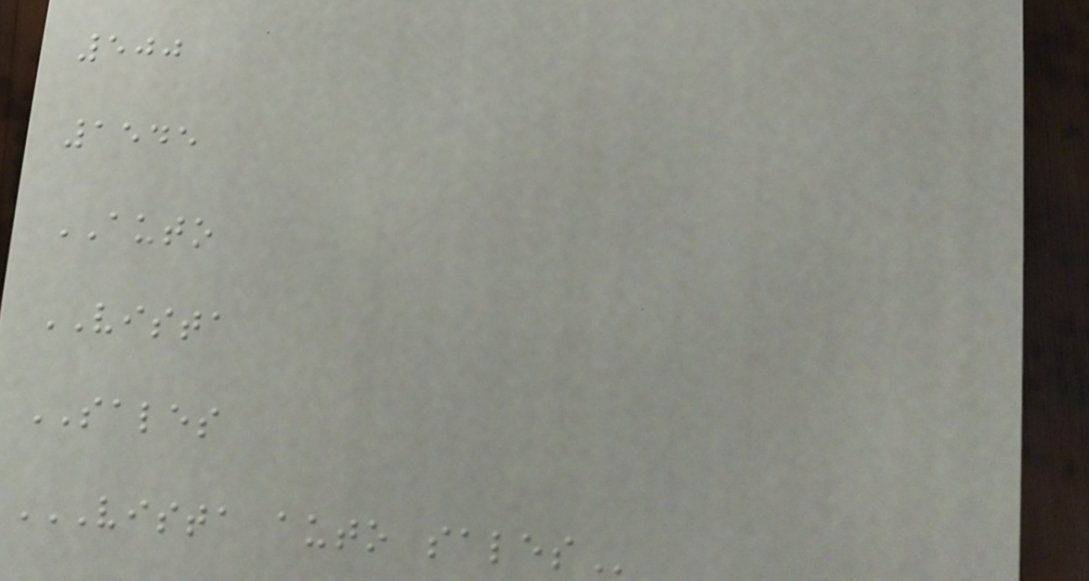500
1545
AUTO
VISTA
SALES
VISTA AUTO SALES
